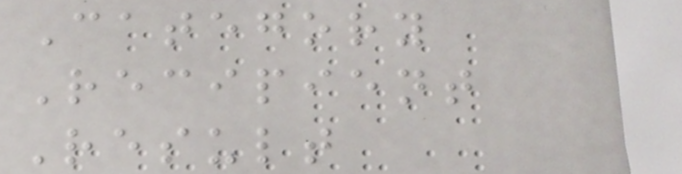Category
Recipient
Result
